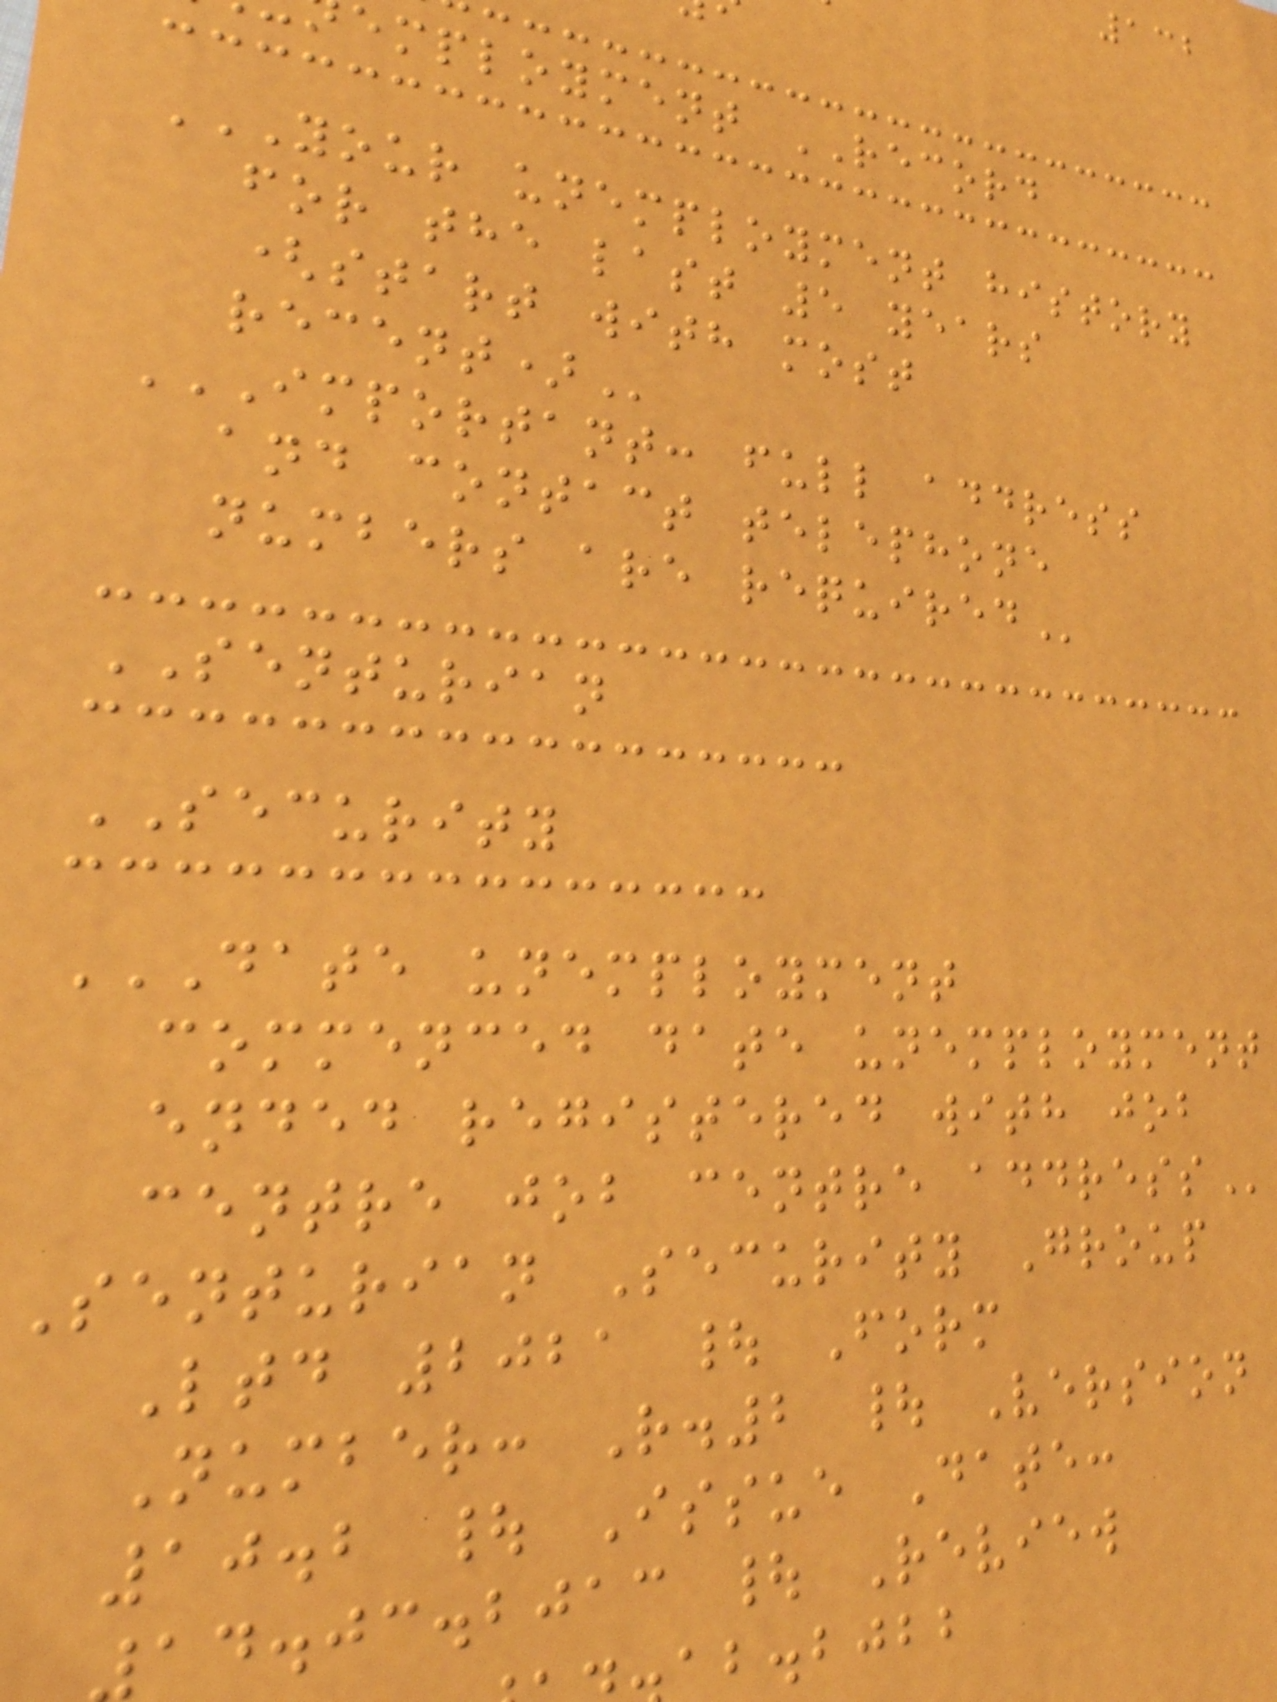132
employment RECORD
YOUR UNEMPLOYMENT HISTORY
for the last 5 years
(start with most
IMPORTANT: FULL ADDRESS
and contact telephone
numbers are
SENTURIAN
SECURITY
DATE UNEMPLOYMENT
commenced date unemployment
ended registered with job
centre job centre
Senturian Security Group
Ltd 2021 | Form
Number: R.2 | Version
10.2 | Issue Date:
ad.jc.bjac | Review
ab.bjbb
